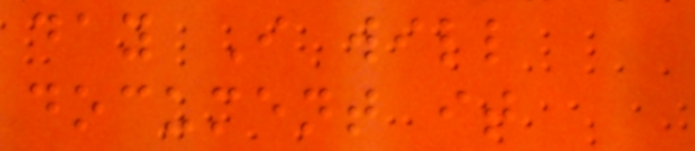day I will
document it
